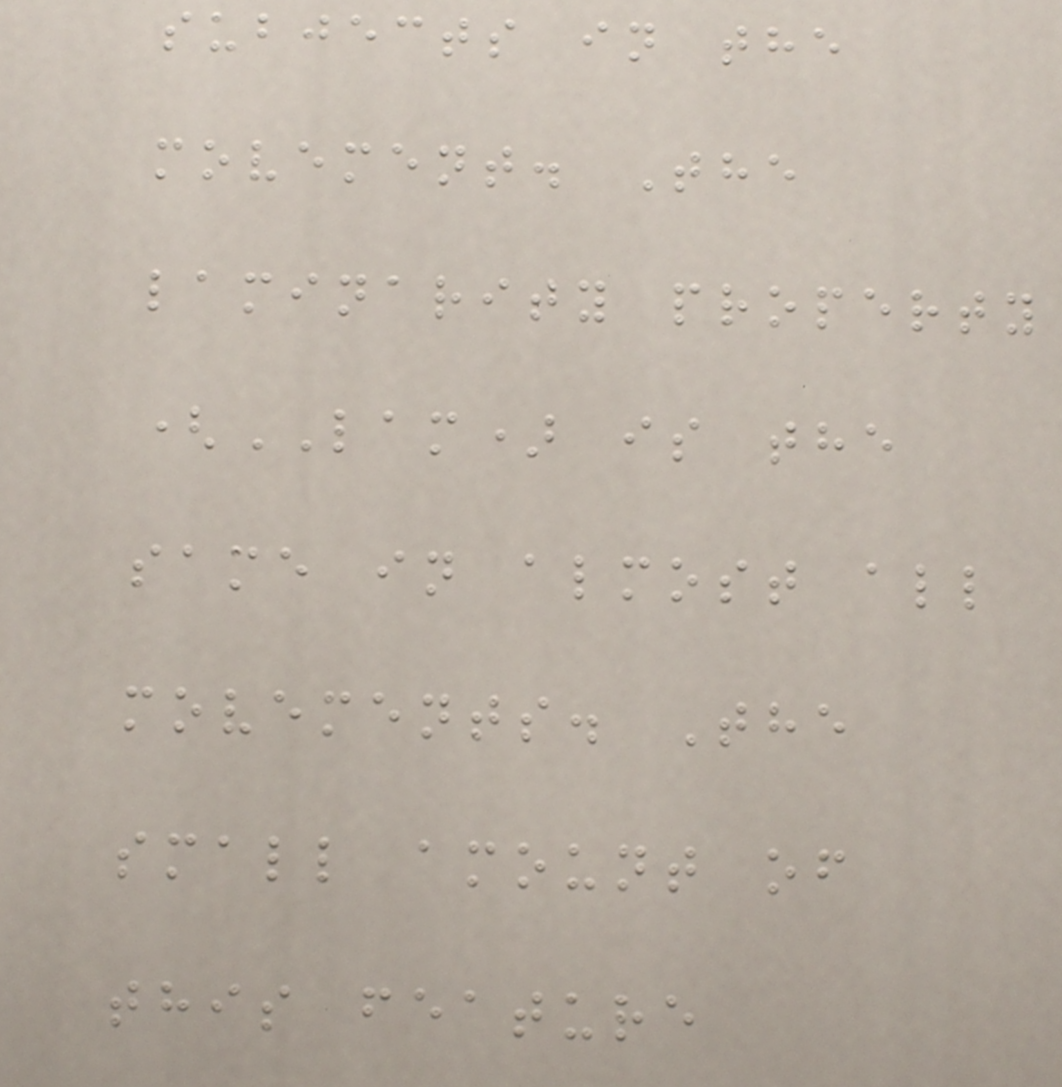subjects in the
movement. The
laminarity property
(LAM) is the
same in almost all
movements. The
small amount of
this feature
